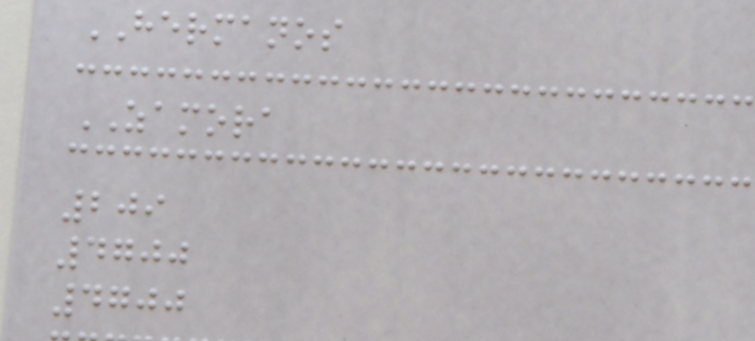HERMANOS
ZAMORA
209
4700
4700
